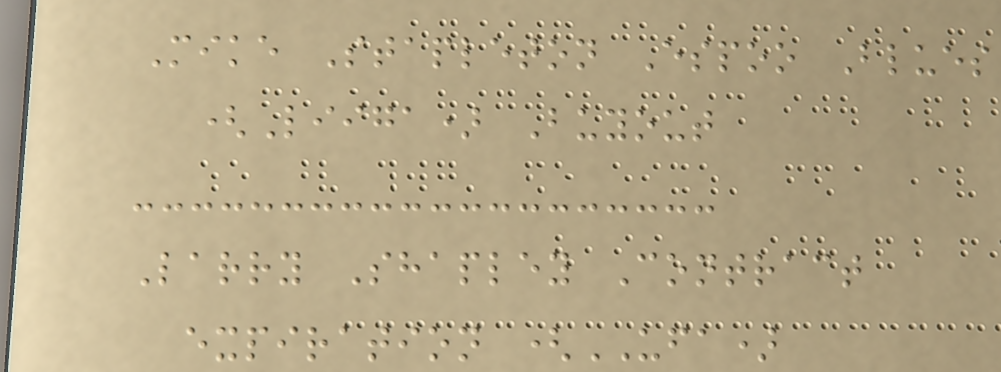Mike Stapleton Espoo Blues
(Liiga) Buyout
Larry Shapley Contract
expiration (UFA)
